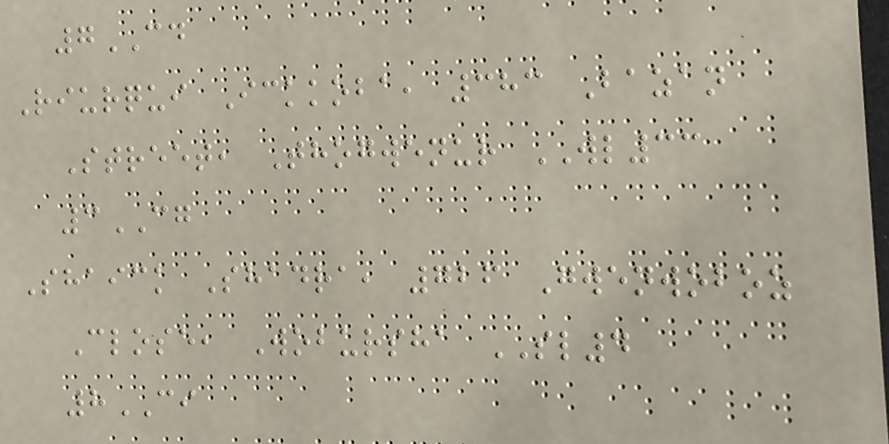7CD
Riurqui Ickkoba, 383 Bazan
Street, Thogwenur WL33
3CG
Shaick Shadra, 726 Gwenwoboz
Close, Wobursha SL4
8CI
